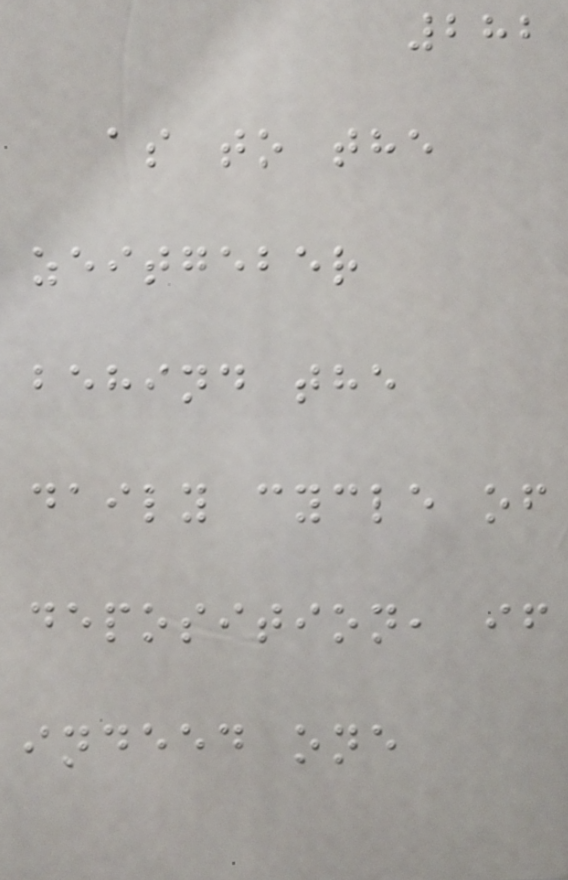282
as to the
zeitgeber
behind the
daily cycle of
deposition, if
indeed one
